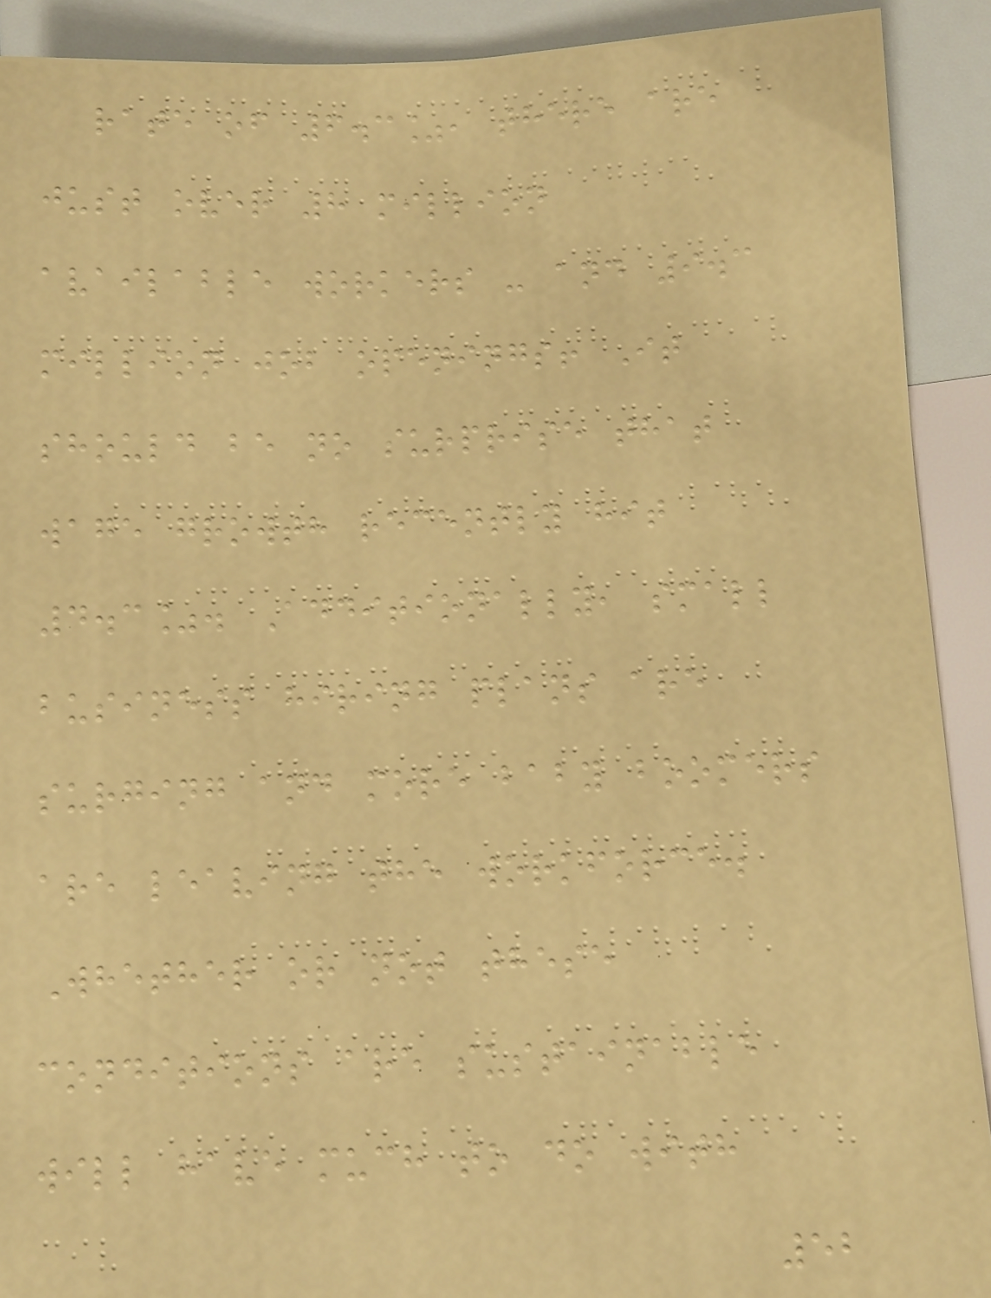rate of 6.3%, there are
just over 8 million
available workers - and 9.3
million job openings! It
should be no surprise that
wage growth recently hit
4.3%. Additionally, small
business hiring plans are
surging and more baby boomers
are leaving the workforce.
Whether or not these
conditions are sustainable
will have much to do with
52
